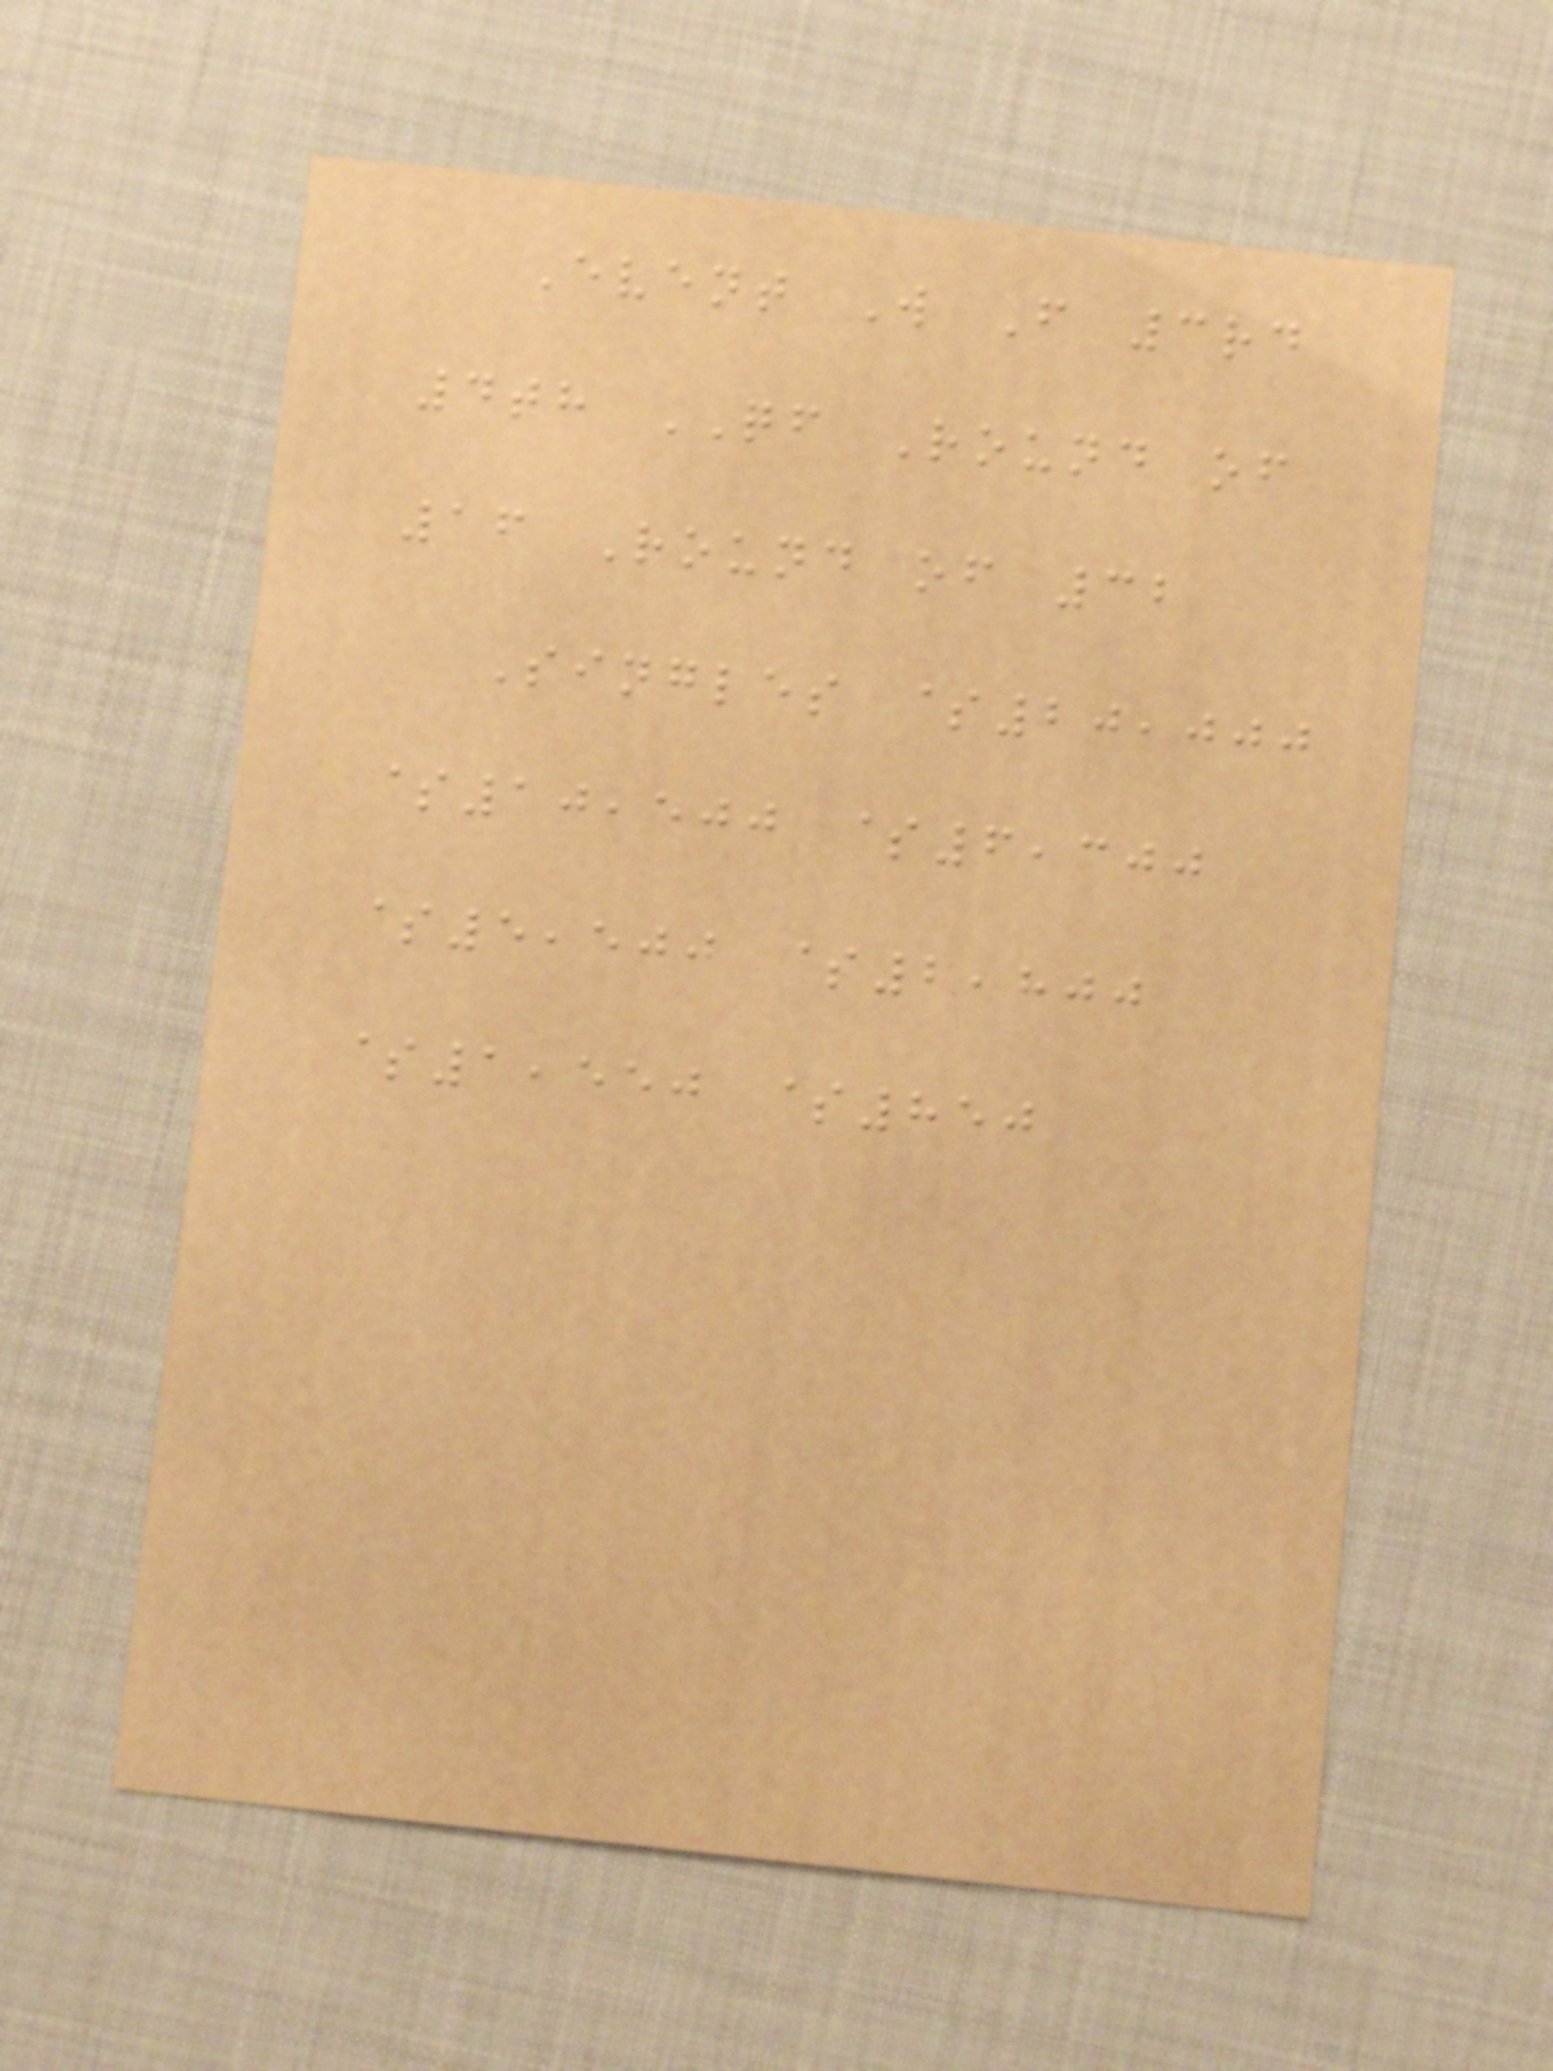Event W F 3rd
4th QF Round of
16 Round of 32
Singles $20,000
$10,500 $6,300
$5,500 $2,800
$1,550 $850
